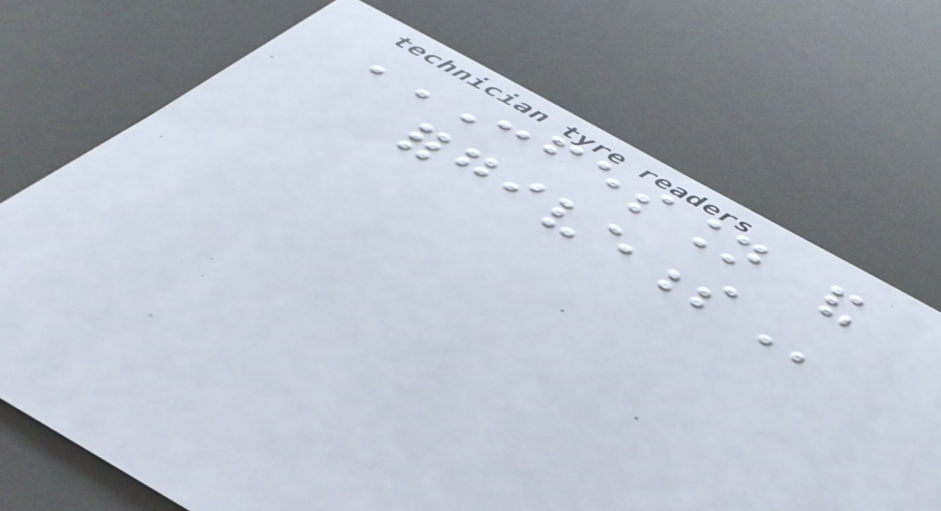CONFESSION AND
FORGIVENESS
